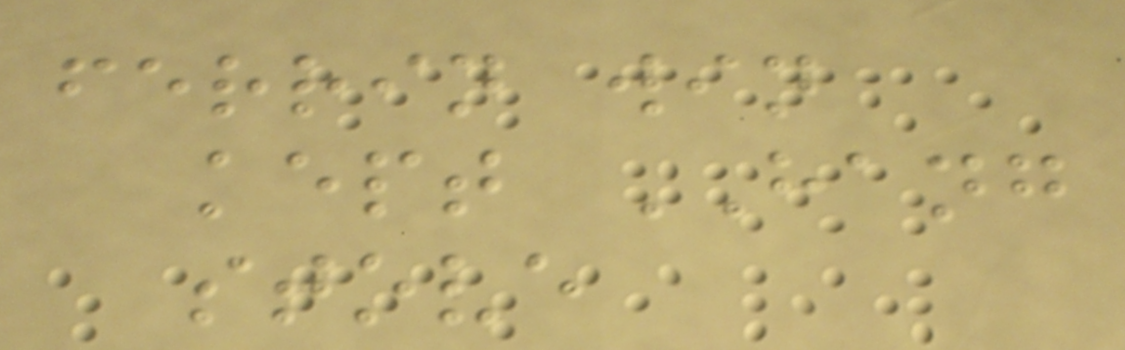ferrin win
kept HANG
stove
